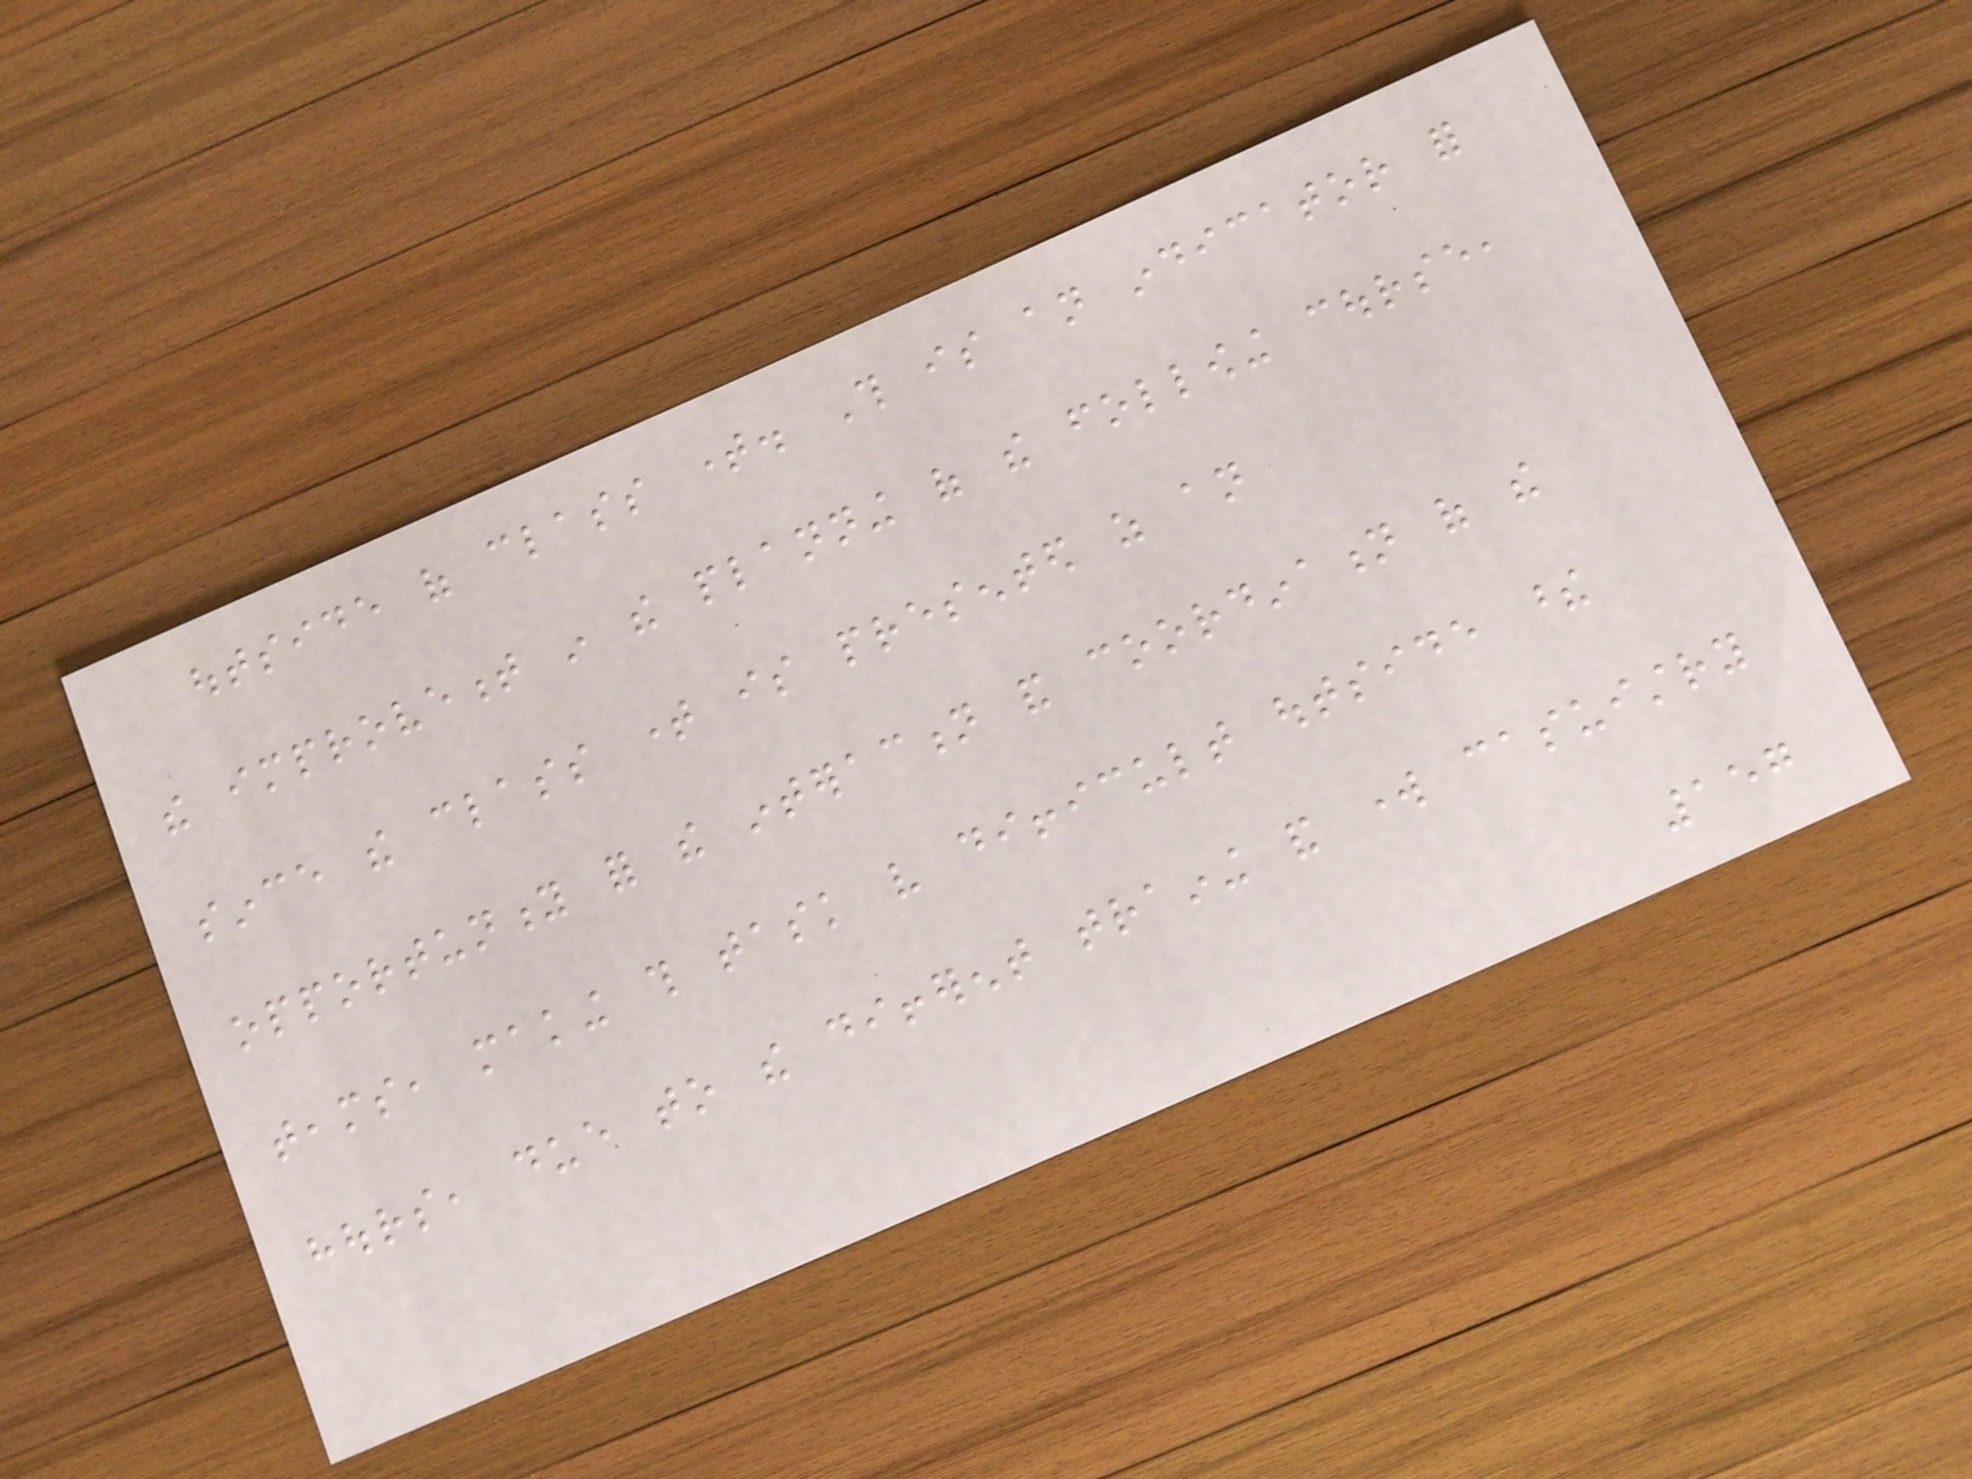outside of class time. This is an indicator for
the improvement in the planning of the following course,
since the class time is presented as an
opportunity for the interaction and coordination of the
teams, making this task very difficult outside these
hours, due to the different training and work casuistry
157
